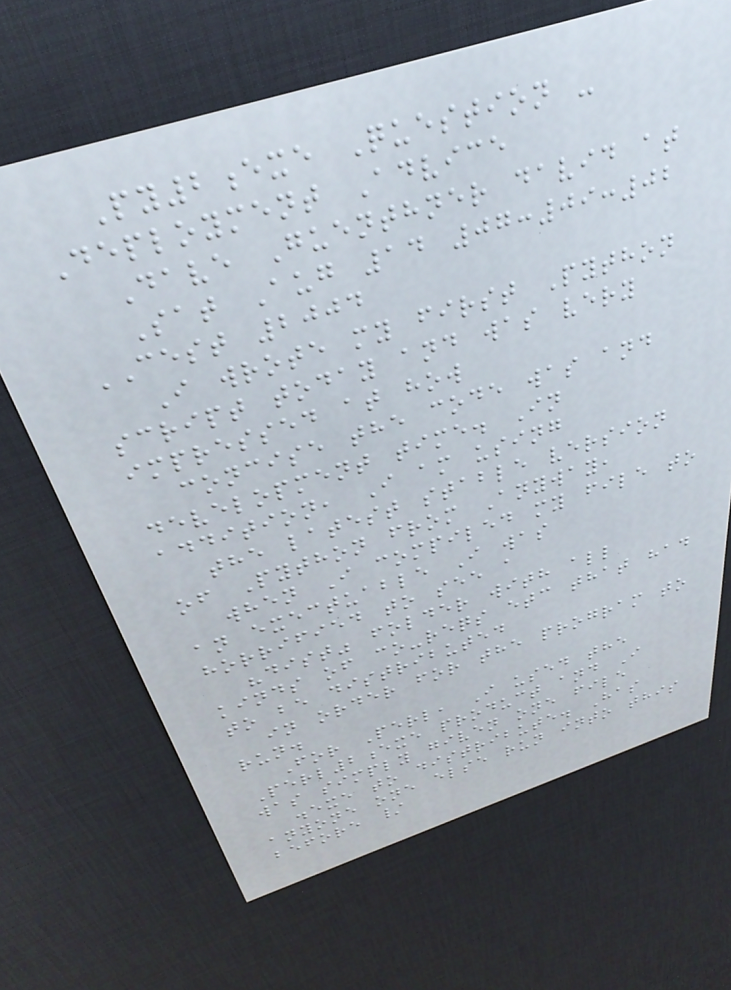Py2exe Question -
Deployment Advice
Dave Guenthner david at
Sat Aug 14 07:09:02
CEST 2004
I wrote my first Python
script today and was very
impressed at how
concise the code was and
development time. In
addition, I am using
the latest stable version
of Python from Anyway,
when I compiled my file to
an exectuable I was
horrified to see a
"dist" folder with all
kinds of co-reqs etc that had
to be distributed
in order for the program to
run.
For Perl, I used the
Perl2exe product and I
was simply given one file
.exe to distribute. Has
anyone one else run into this
before /
